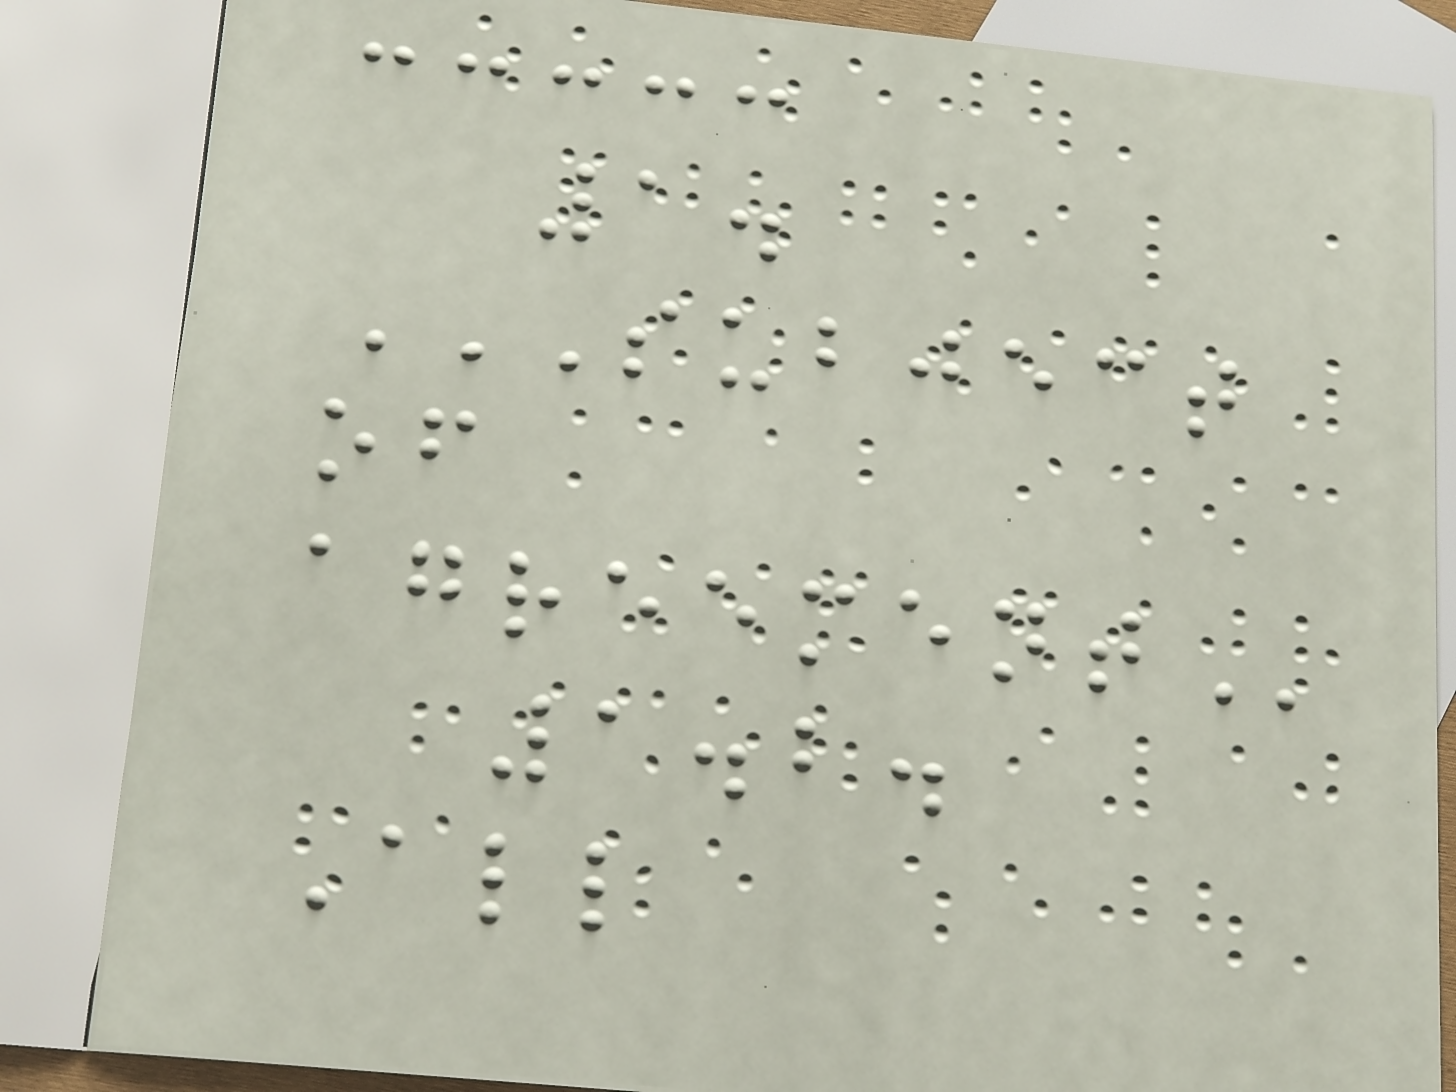1.
SUBJECT
OF
AGREEMENT
1.2.
All
